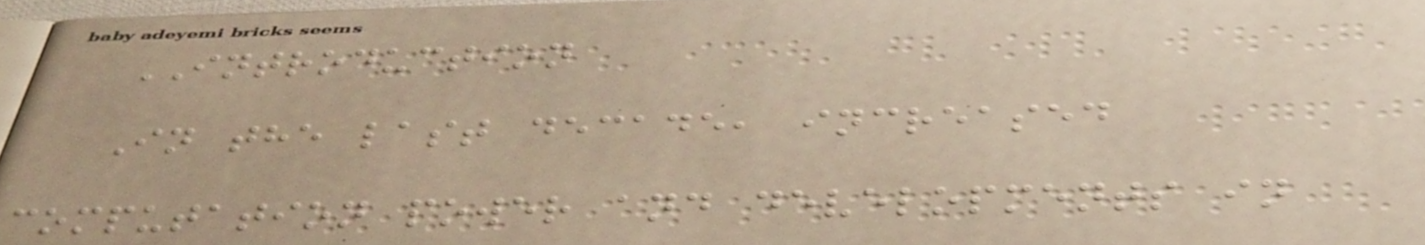INTRODUCTION
In the last decade, increased
computation power and developments in
